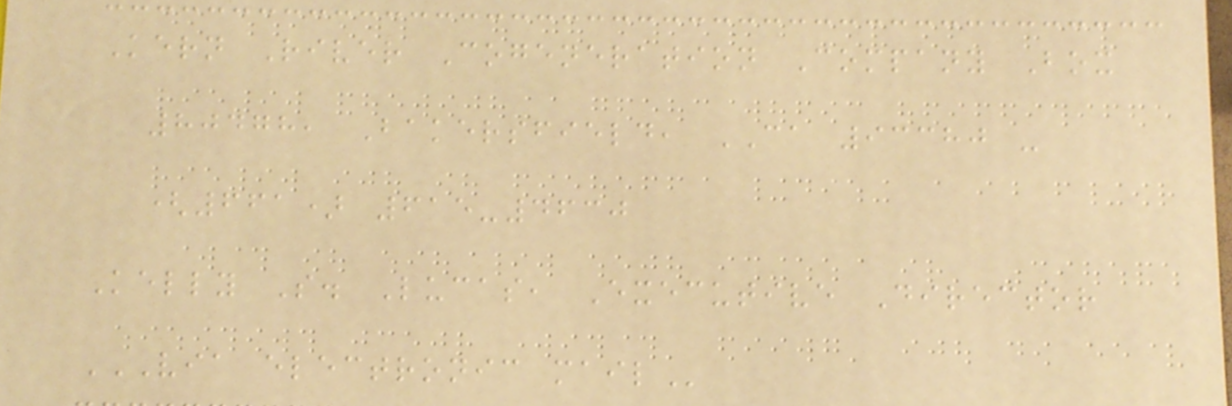Kern River Cogeneration Company Box
80478, Bakersfield, CA 93380 -
(661) 615-4630
Kelly S. Lucas, Executive Director
VIA ELECTRONIC MAIL
